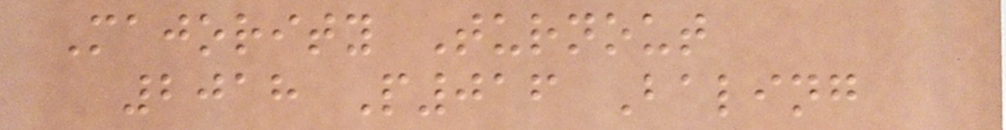Majority Turnout
2018 P016 Baling
